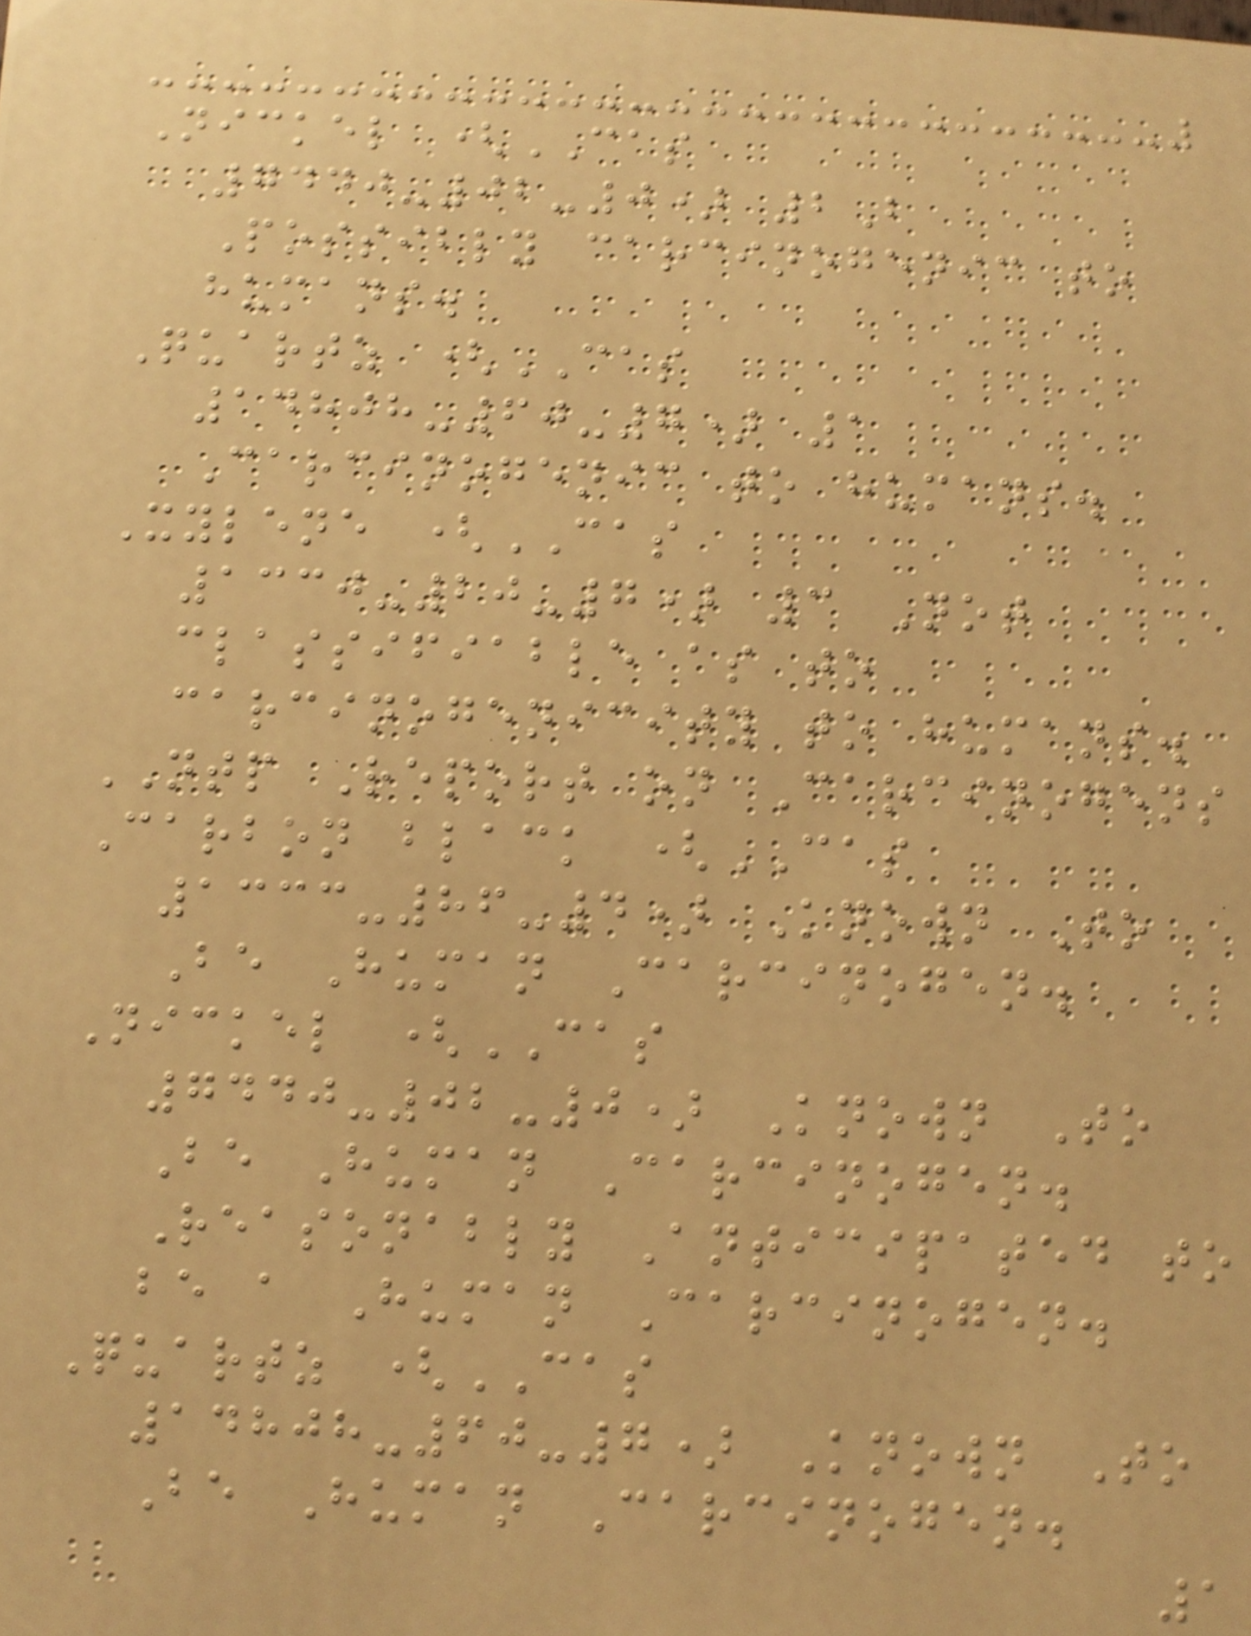Nickel (CAS
7440-02-0) 2B
Possibly carcinogenic to
humans.
Quartz (CAS
14808-60-7) 1
Carcinogenic to humans.
Xylene (CAS
1330-20-7) 3 Not
classifiable as to
carcinogenicity to humans.
NTP Report on Carcinogens
Carbon black (CAS
1333-86-4) Known To
Be Human Carcinogen.
Nickel (CAS
7440-02-0) Known To
Be Human Carcinogen.
Reasonably Anticipated to
be a Human Carcinogen.
Quartz (CAS
14808-60-7) Known To
Be Human Carcinogen.
1
